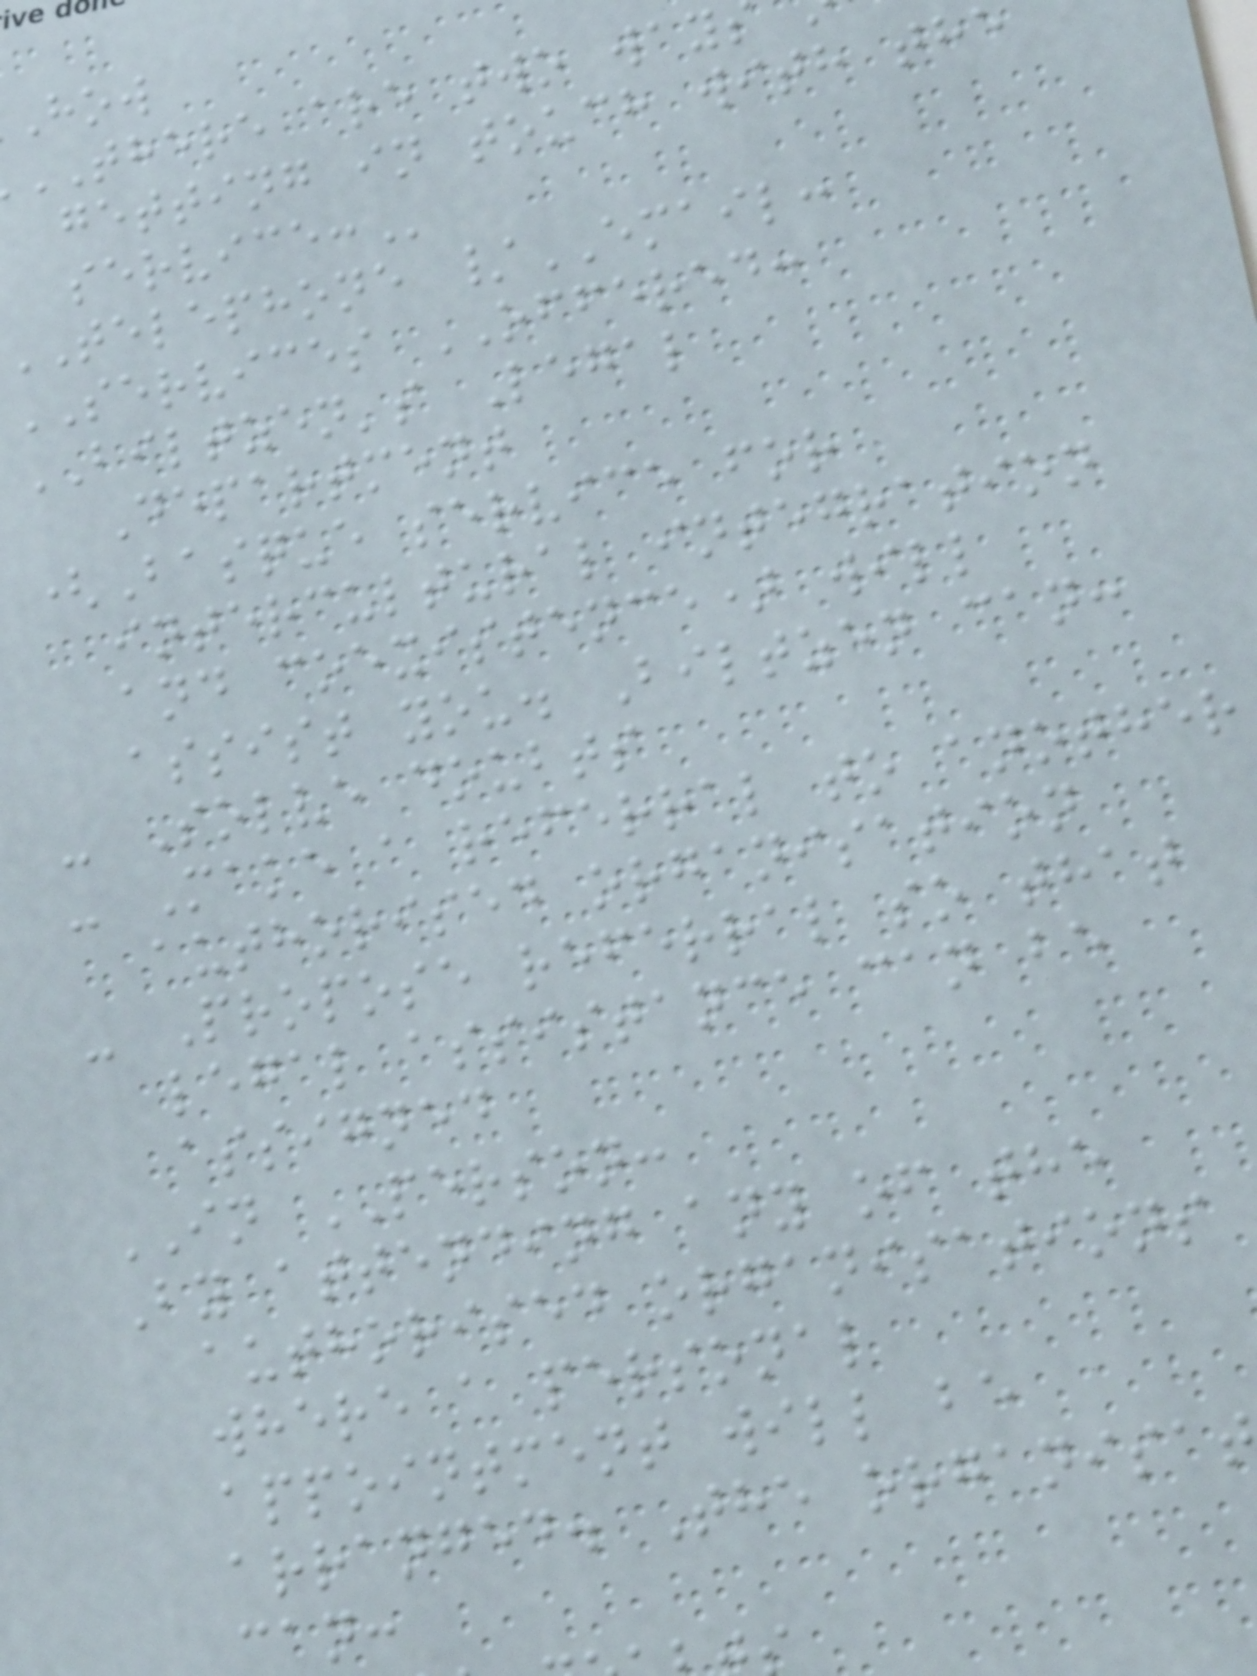THERE are two
getting in touch with the
telephone /EMAIL:
SERVICES OFFERED:
BILTZEN's Legal
Department
(Basque service for
intercultural integration
and coexistence) will
assist you. Biltzen can:
- Solve doubts
- Make a referral to another
authorised organisation
- Propose referral so that
legal assistance can be
assigned
IN PERSON:
By attending any of the
authorised organisations
where a personal
appointment will be
arranged. The organisa
